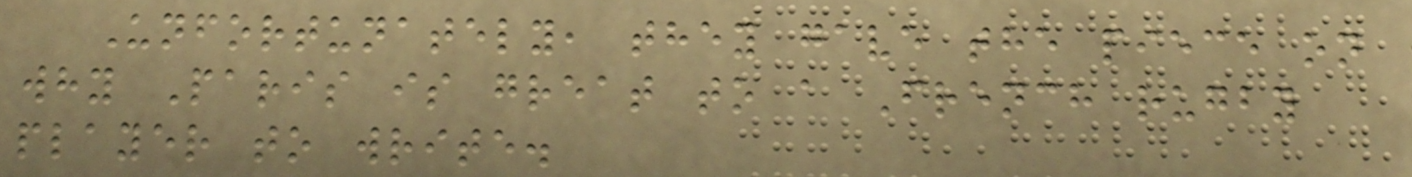Unfortunately, they gave the piece on
why Paris is great to a French rugby
player to write.
